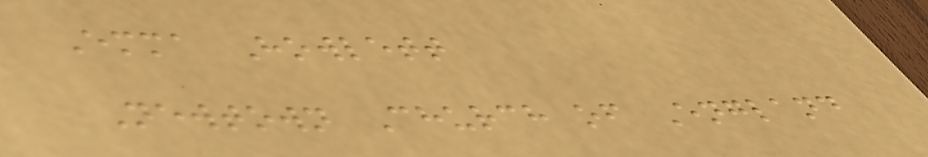Emma Howlett
Newtown Church of England
